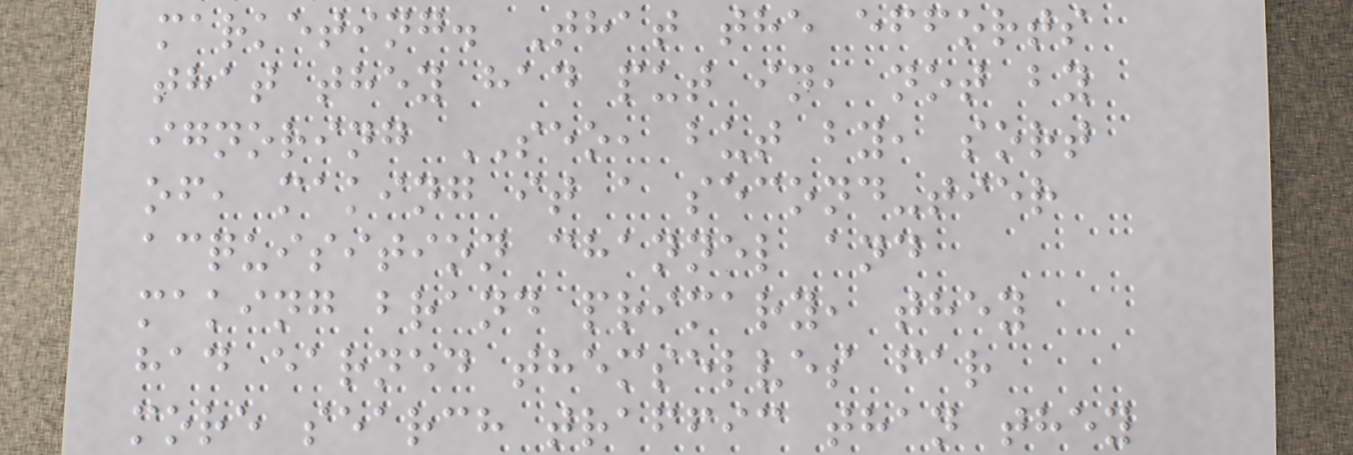marketing. That the efforts
that they had put in, not by
ignoring SEO, but by, sort
of, making it a second-tier
acquisition channel and
making brand primary, they
had earned themselves far
more search traffic than they
